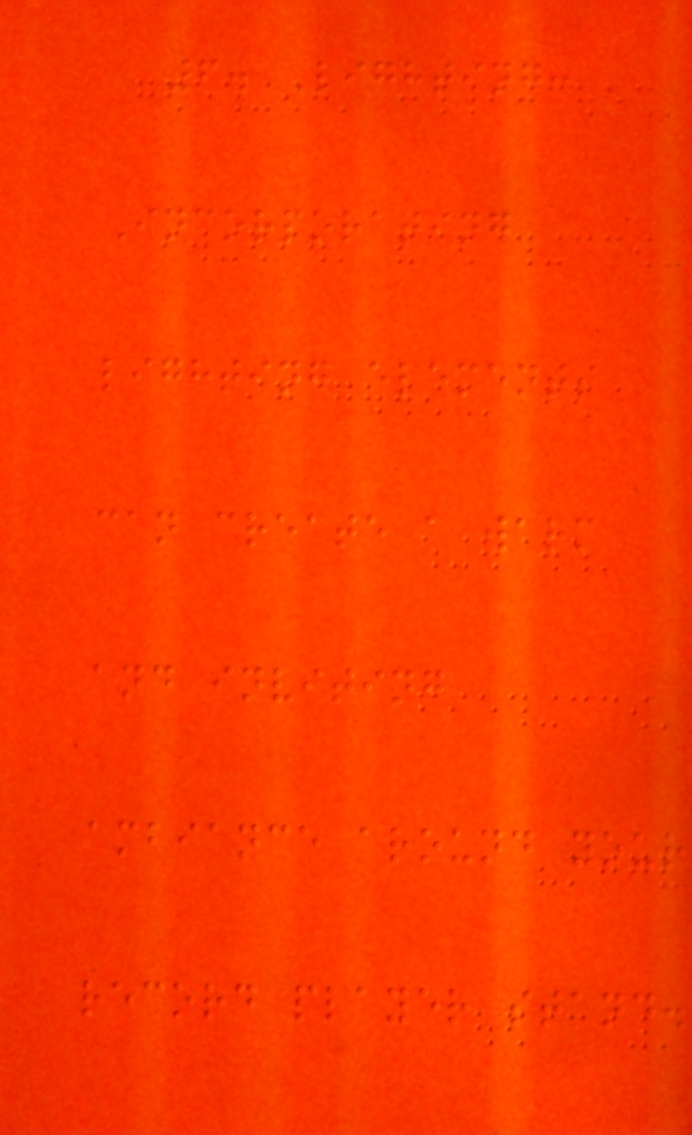6. Lighting:
Incorporating
lighting elements
can create a warm
and inviting
ambiance around your
record player stand.
